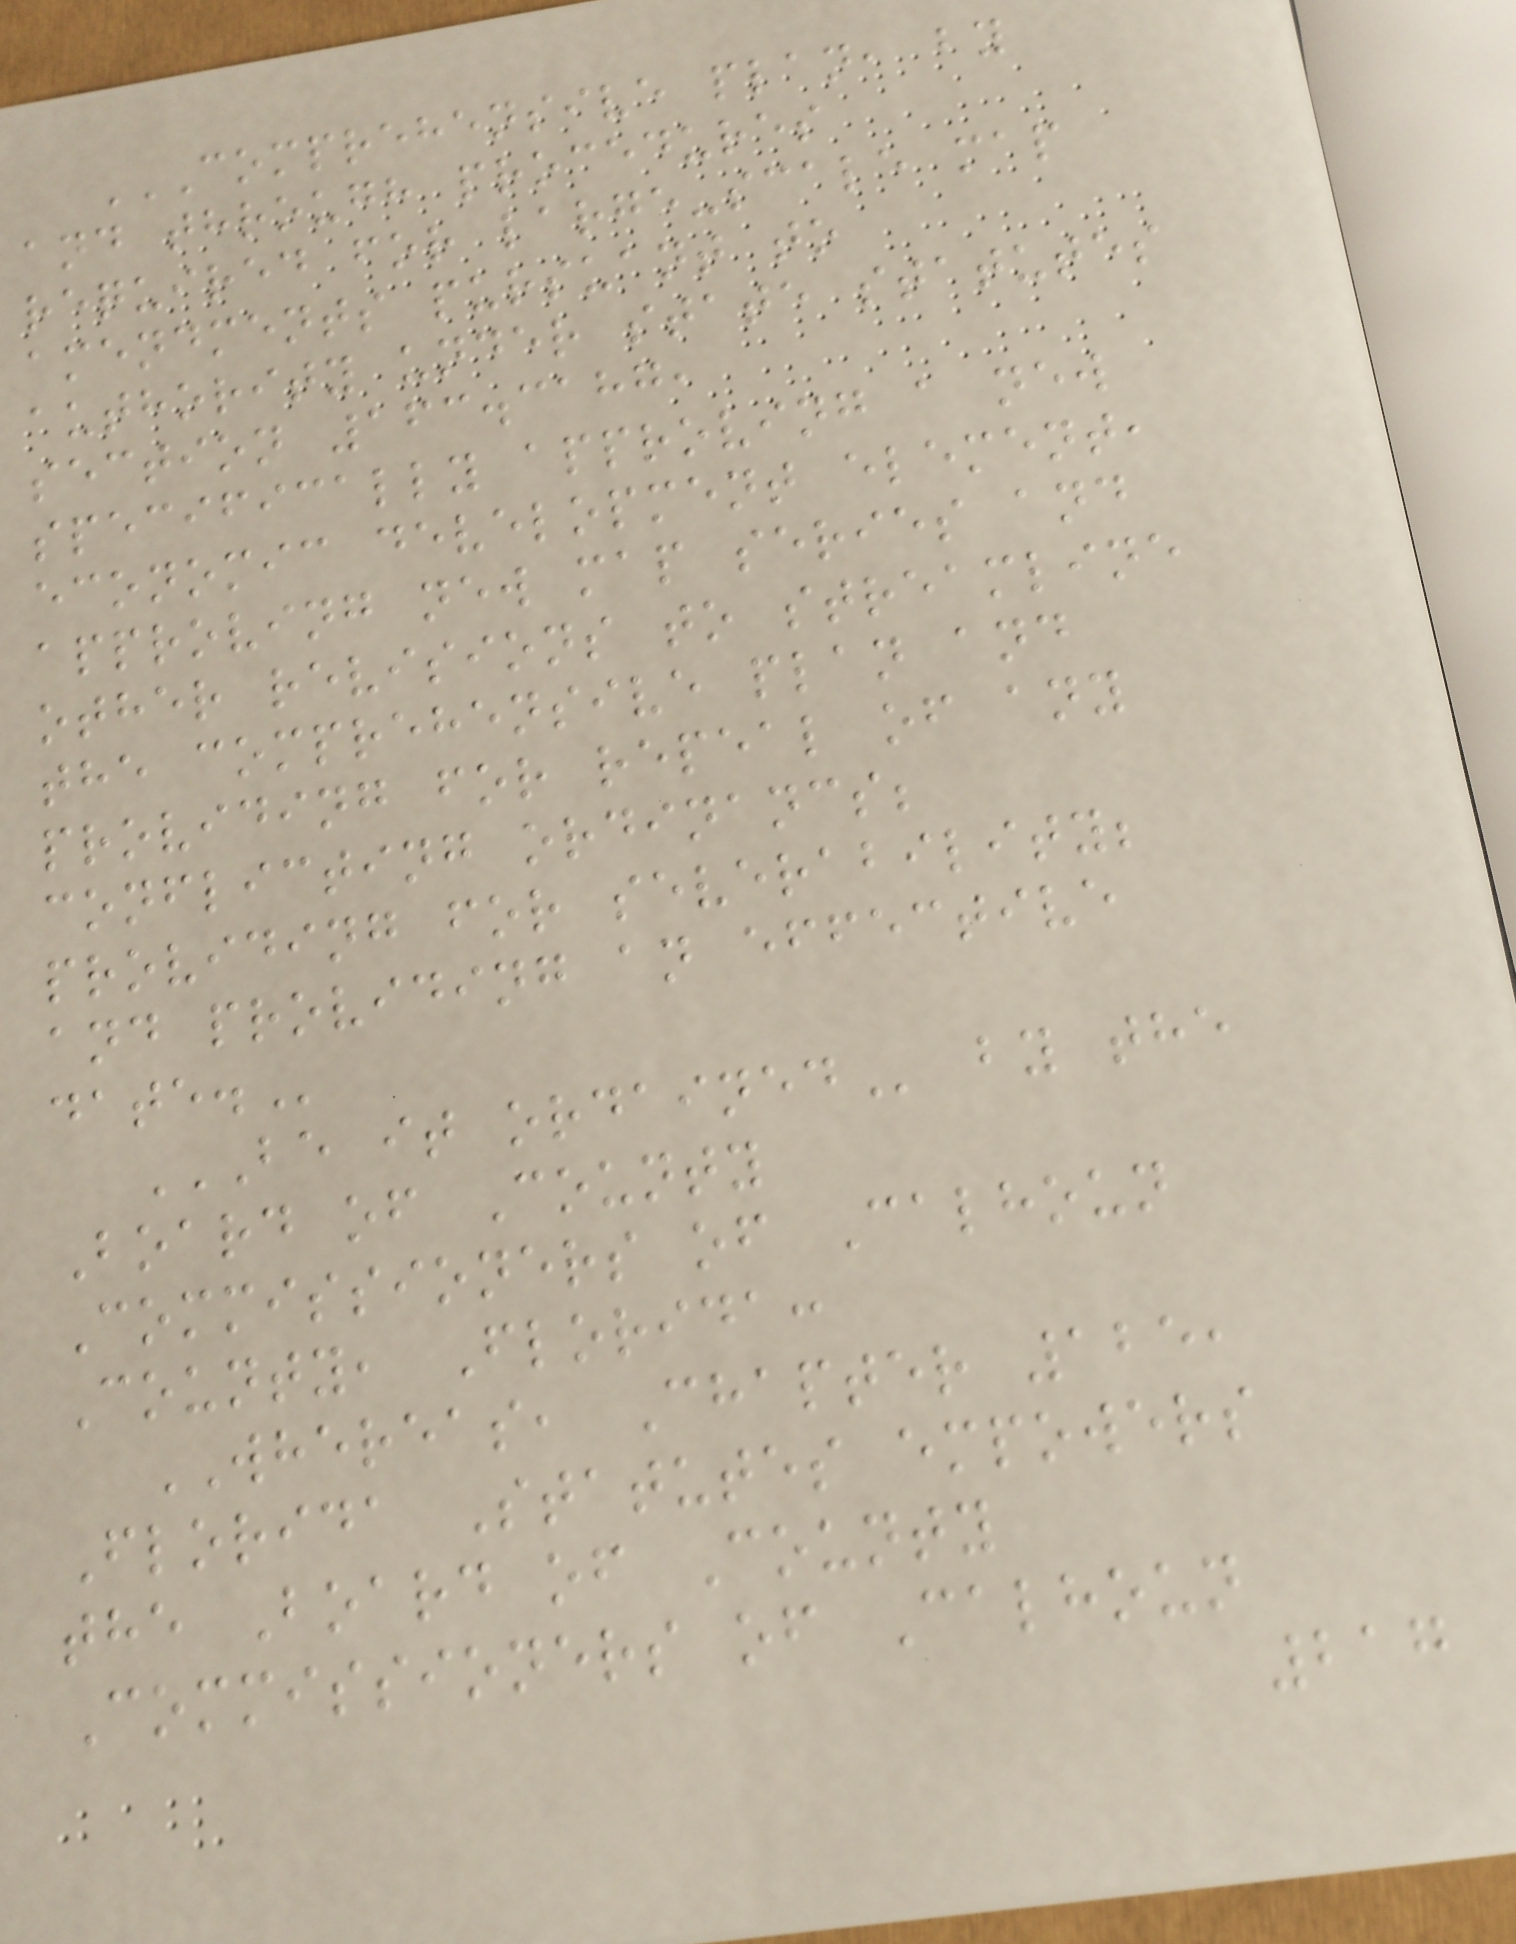COMPREHENSIVE PLAN, BY
AND THROUGH PROCEDURES
REQUIRED FOR LARGE-SCALE MAP
AMENDMENTS PURSUANT TO
AUTHORITY UNDER STATE STATUTES
SECTION 163.3187,
SPECIFICALLY APPROVING A NEW
ECONOMIC DEVELOPMENT ELEMENT,
APPROVING NEW MAP SERIES AND
OTHER REVISIONS TO STREAMLINE
THE COMPREHENSIVE PLAN AND
PROVIDING FOR REPEAL OF ANY
CONFLICTING ORDINANCS;
PROVIDING FOR SEVERABILITY;
AND PROVIDING AN EFFECTIVE
DATE.
BE IT ORDAINED by the
Board of County
Commissioners of Calhoun
County, Florida:
WHEREAS, Chapter 125,
Florida Statutes empowers
the Board of County
Commissioners of Calhoun
217
